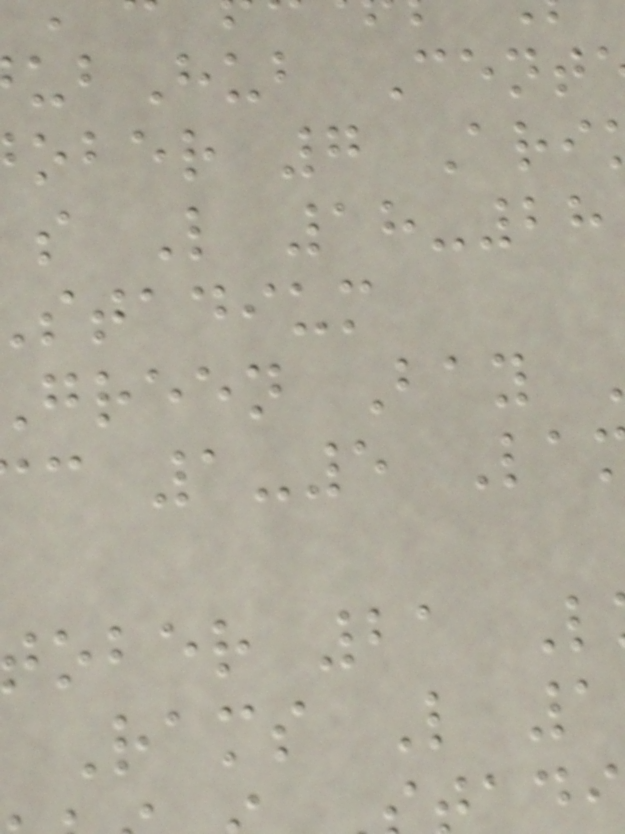ubHub Cent
ober 7 Ari
s L 18-28
stadium
green Bay
c 1-5 La
ober 21 L
Rams L 1
